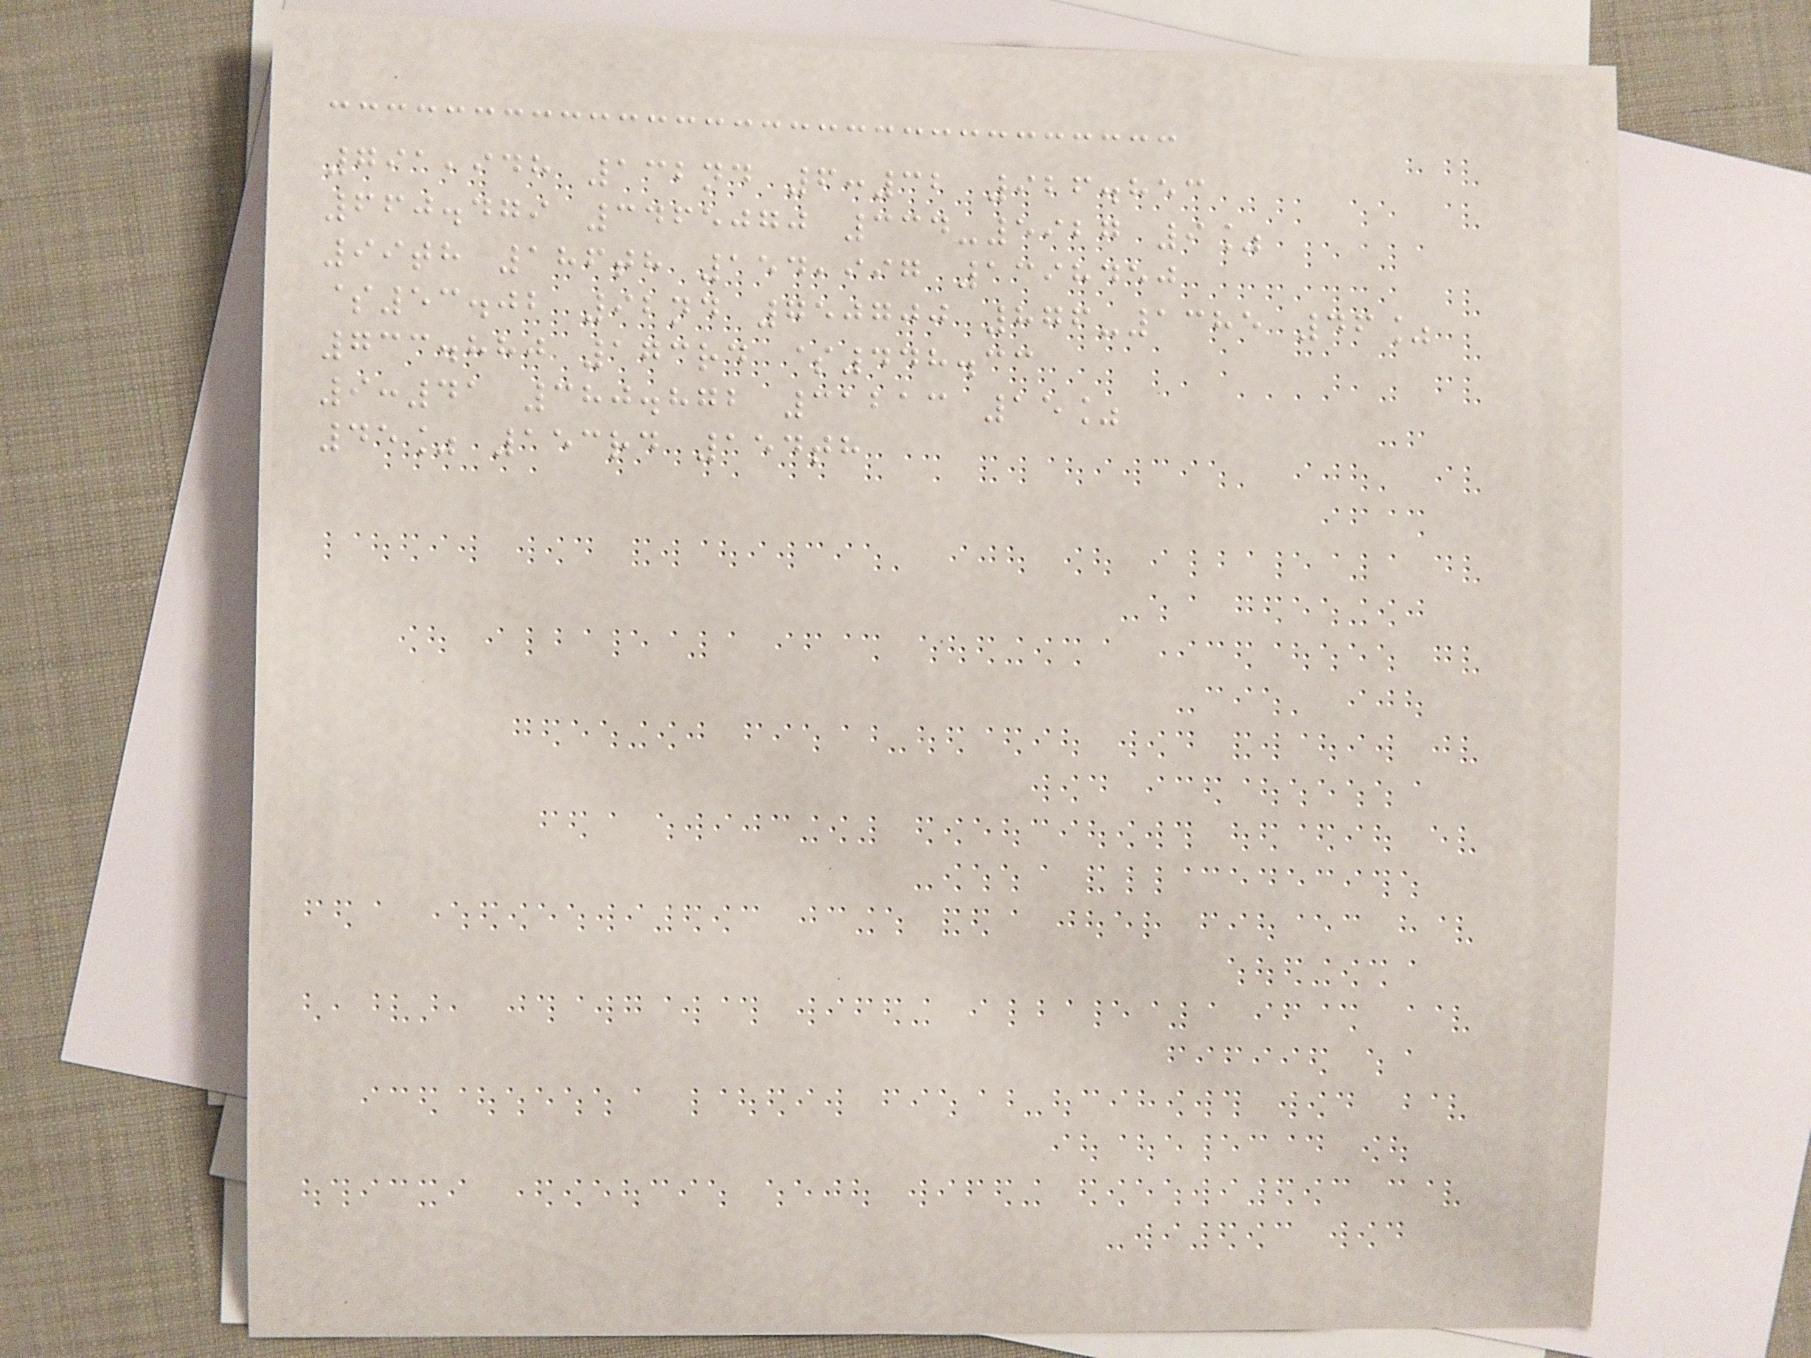791,948 132nd 6:32 926.853
660.479 3465070 334-5927 9%
99th 186th 154,997 1398450
$53.02 92nd 750700 876-1385 46%
733.880 173rd $448.33
9:41 380.872 31213 15%
45% 153rd 154th
